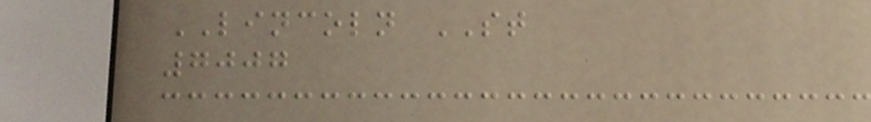LINCOLN ST
7007
